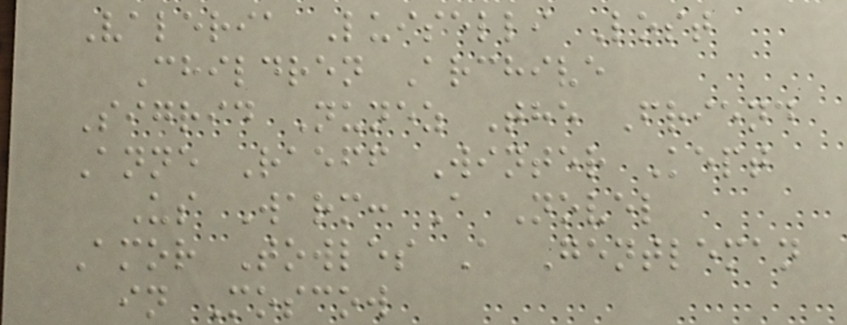Valeria Luiselli Lost
Children Archive
Sigrid Nunez The Friend
Anne Raeff Winter Kept
Us Warm: A Novel
Amor Towles A Gentleman
in Moscow
